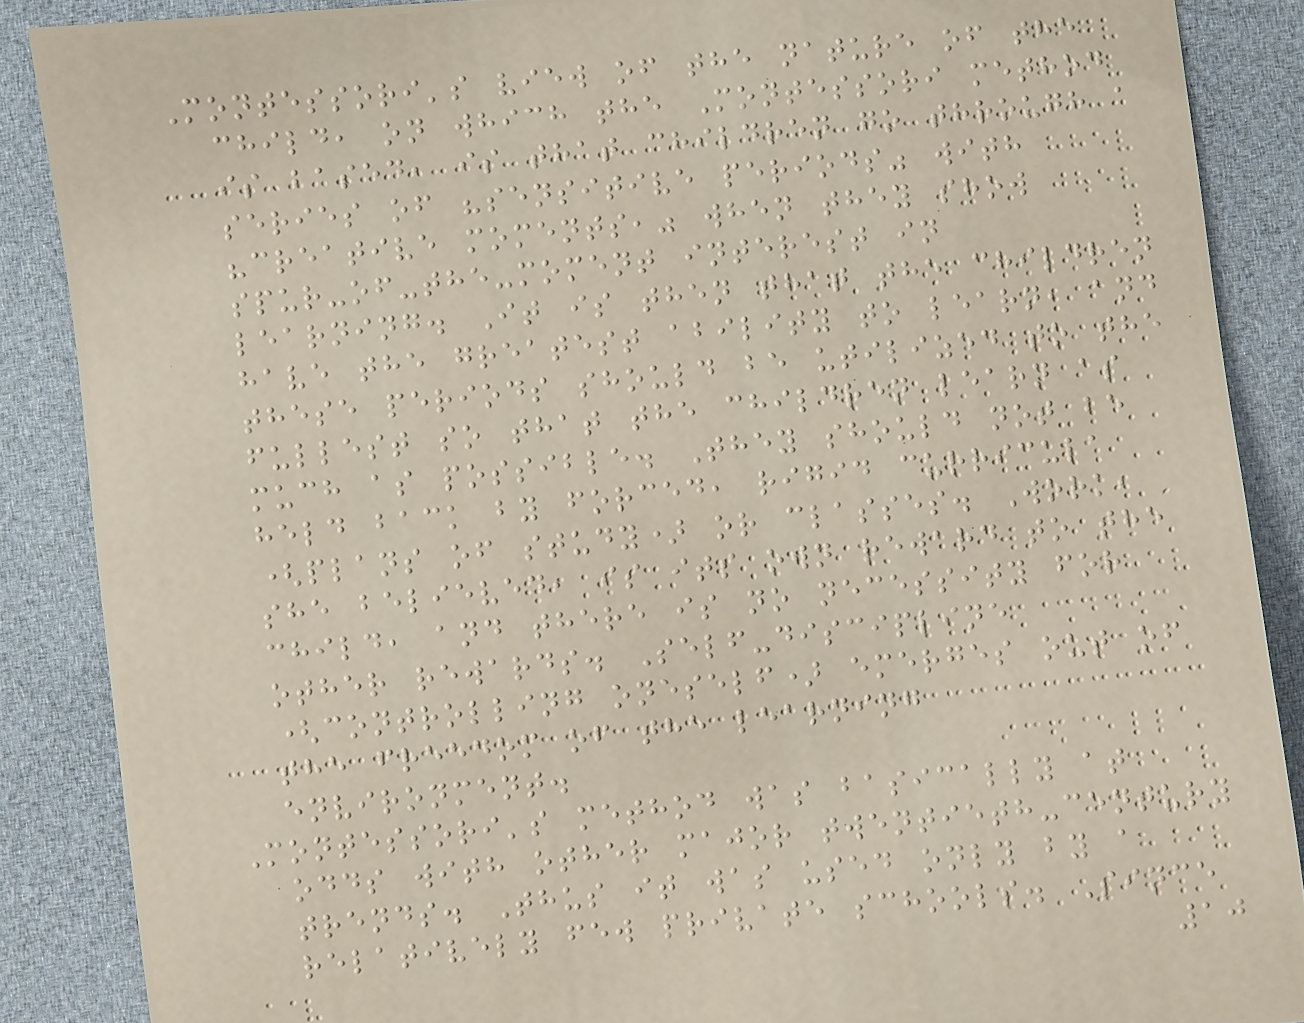Montessori's view of the nature of the
child, on which the Montessori method
is based, is that children go through a
series of "sensitive periods" with
"creative moments," when they show
spur-of-the-moment interest in
learning. It is then that the children
have the greatest ability to learn, and
these periods should be utilized to the
fullest so that the children learn as
much as possible. They should not be
held back by forced, rigid curricula
(plans of study) or classes. Work,
she believed, is its own reward to the
child, and there is no necessity for
other rewards. Self-discipline
(controlling oneself) emerges out of
the freedom of the learning
environment.
Montessori's method was basically at
odds with other major twentieth-century
trends. Thus it was used only by a
relatively few private schools. Since
10
